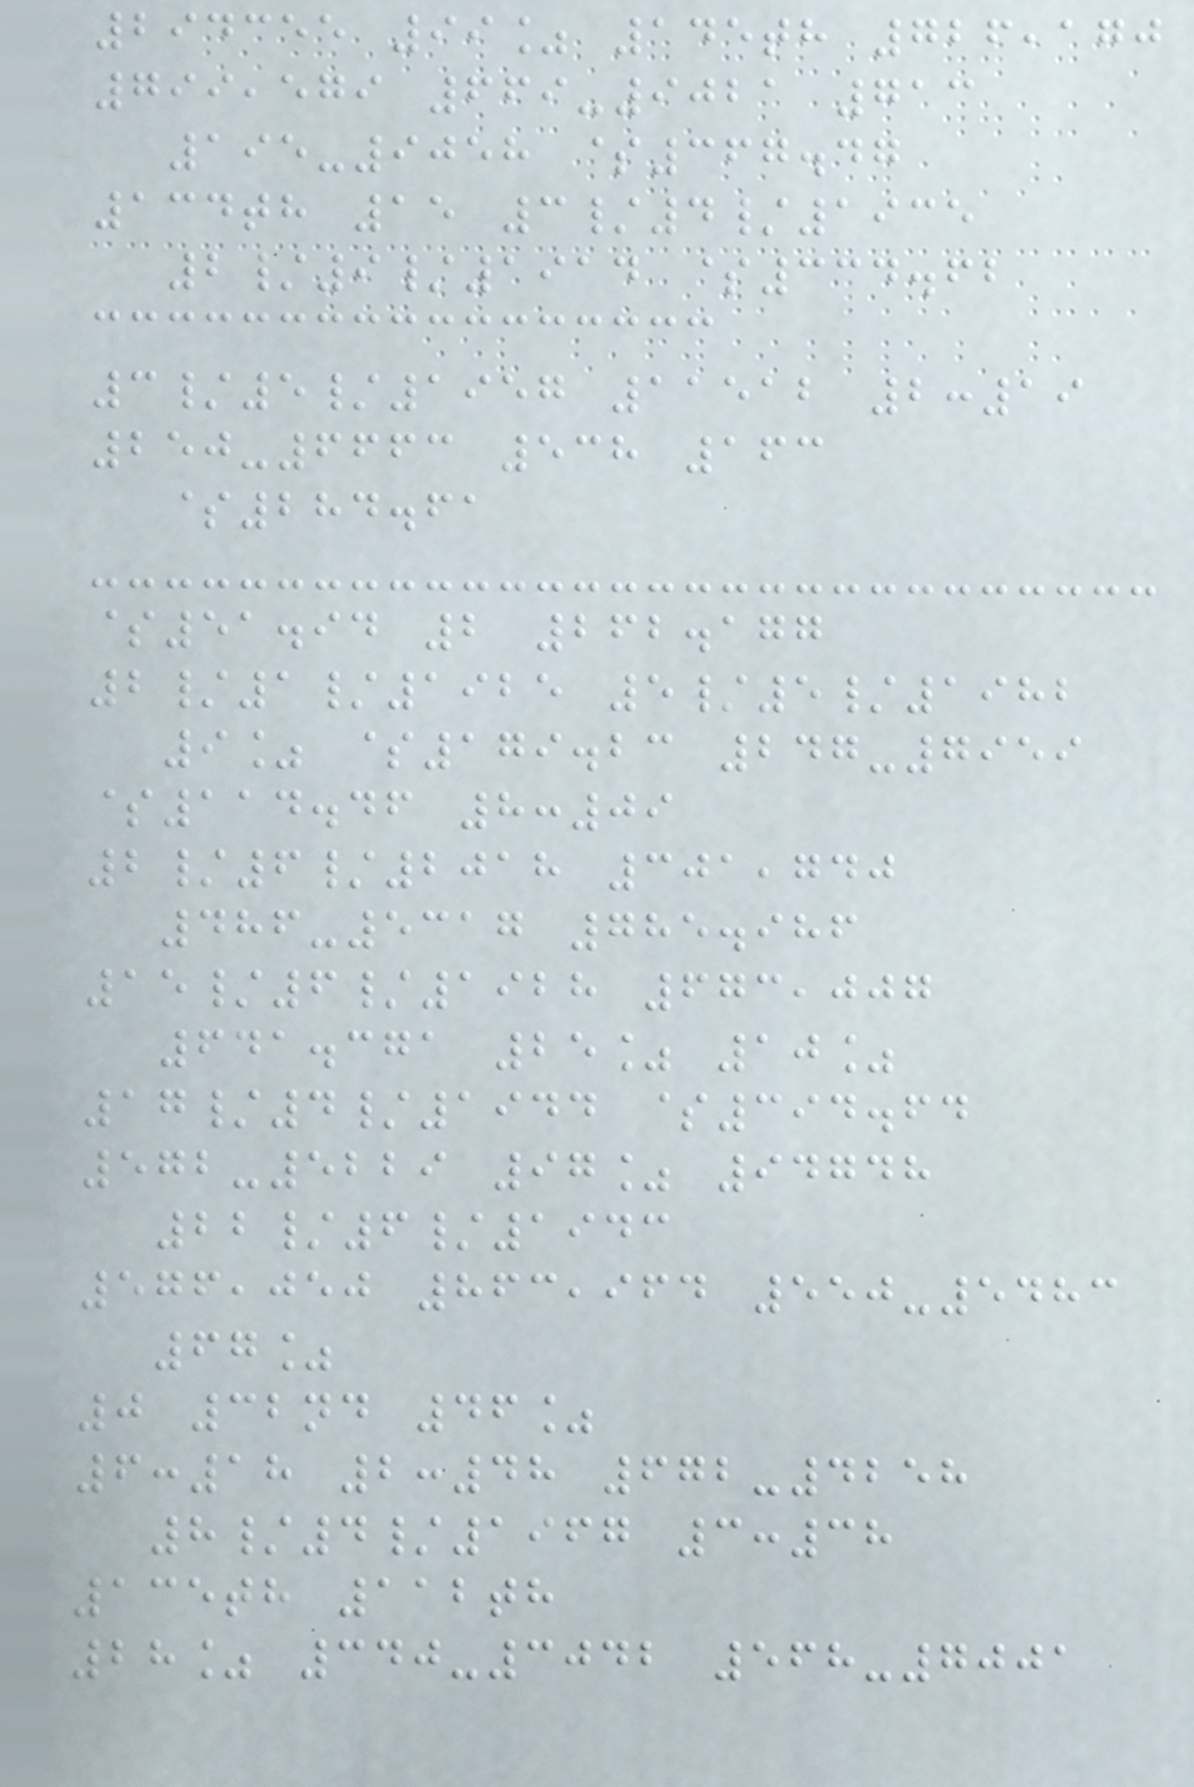294355 99% 145th 726,170
799,579 669-9021 713
195-9058 $367.47
134th 15 3/4/1935
2/9/1914 $334.62
3/5/1957 11512 2:19
250-6663 538 163
$284.61
$51.94 2 262.177
2/1/1925 5/5/1982
9% $179.23 247-7959
$114.46 8:09
2/6/2018 301,740
486-5317 785.986
15/6/1928 673,007
641.371 25% 10%
17/4/1944 $394.64
572-5229 97% 94748
22/6/1943
576,050 863,964 550-5483
67%
0 32nd 46%
6:18 2:48 672-4258
8/4/1967 3:38
135th 112th
28% 340-3042 568-7001
